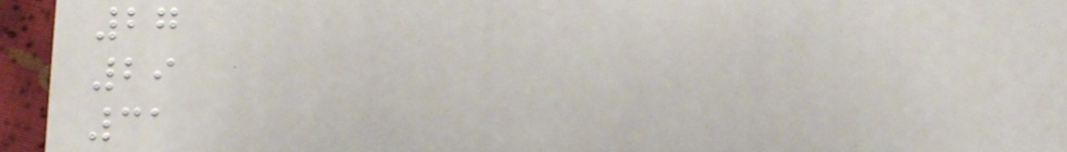27
29
31
